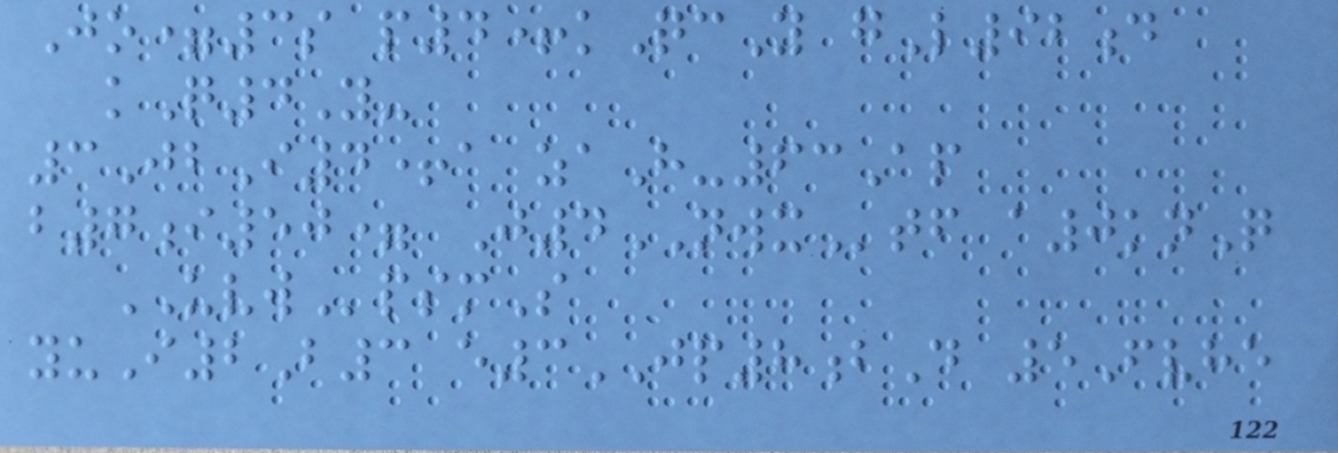Jo=3s p4+kQcY gL92d
kQ4Y-
3JbI4+a zaH-63Ap
b7i50= J4NWXtf a0knQ
UVWpsmS
yuI2B3 e3JP8bD 5Fvhe
